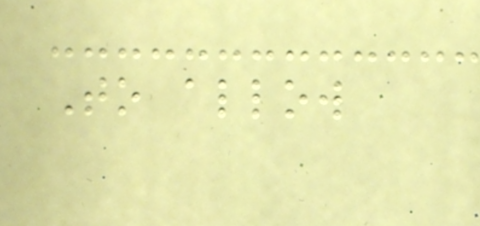To allow
